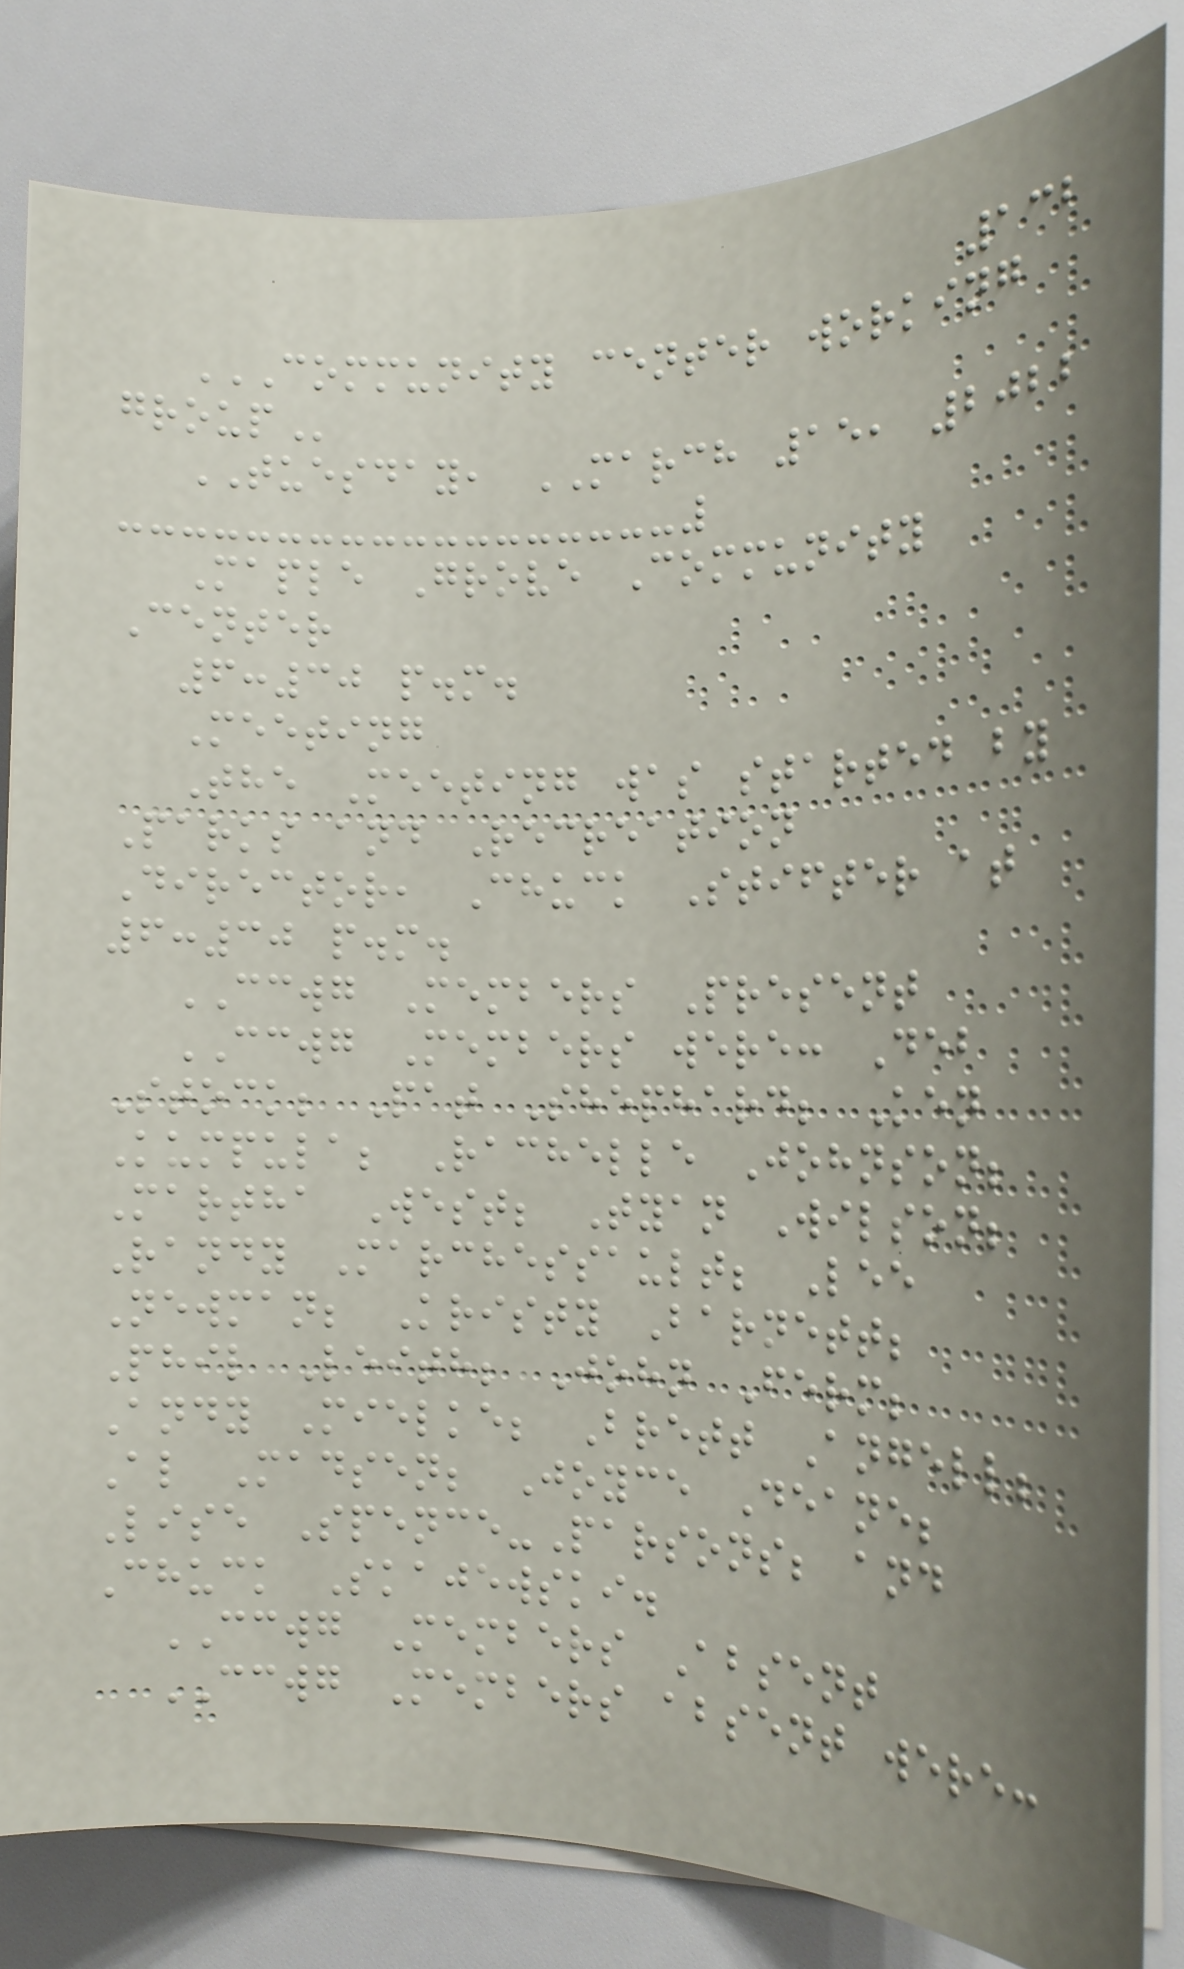132
COMMUNITY CENTER WORKING
GROUP
TUESDAY, MARCH 15, 2022
Maple Grove Community
Center
6:30 p.m.
Meeting
The Meeting was started by
Parks and Recreation
Director, Chuck Stifter at
6:30 p.m.
CCWG Members Present
CCWG Members were: Deb
Stock; Pat Shephard; Ken
Kumpula; Rachelle Johnson;
Martha West; Tyan Wilson;
Randy Marchessault; Lee
Newman; Kristy Barnett;
Phil Leith; John Ferm;
Andy Mielke; Brett Angell;
Al Madsen; Joyce Deane;
Lise Spence-Parsons; and
Chuck Skajewski.
CCWG Members Absent
CCWG Members absent were:
